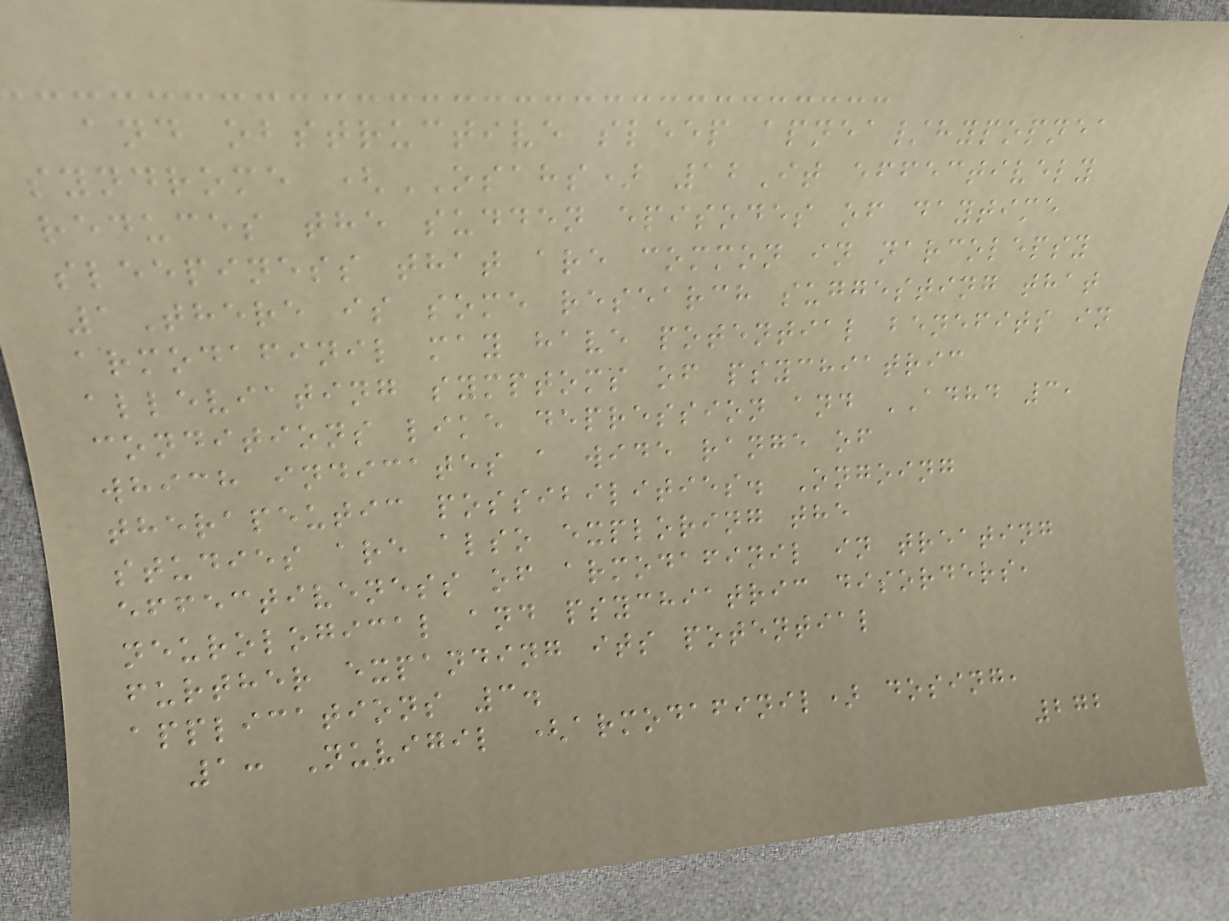and obstructive sleep apnea/hypopnea
syndrome (OSAHS) 12It effectively
reduces the sudden episodes of daytime
sleepiness that are common in narcolepsy
1There is some research suggesting that
armodafinil may have potential benefits in
alleviating symptoms of psychiatric
conditions like depression and ADHD 3,
which indicates a wide range of
therapeutic possibilities. Ongoing
studies are also exploring the
effectiveness of armodafinil in treating
neurological and psychiatric disorders,
further expanding its potential
applications 3.
1: Nuvigil (armodafinil) dosing,
272
